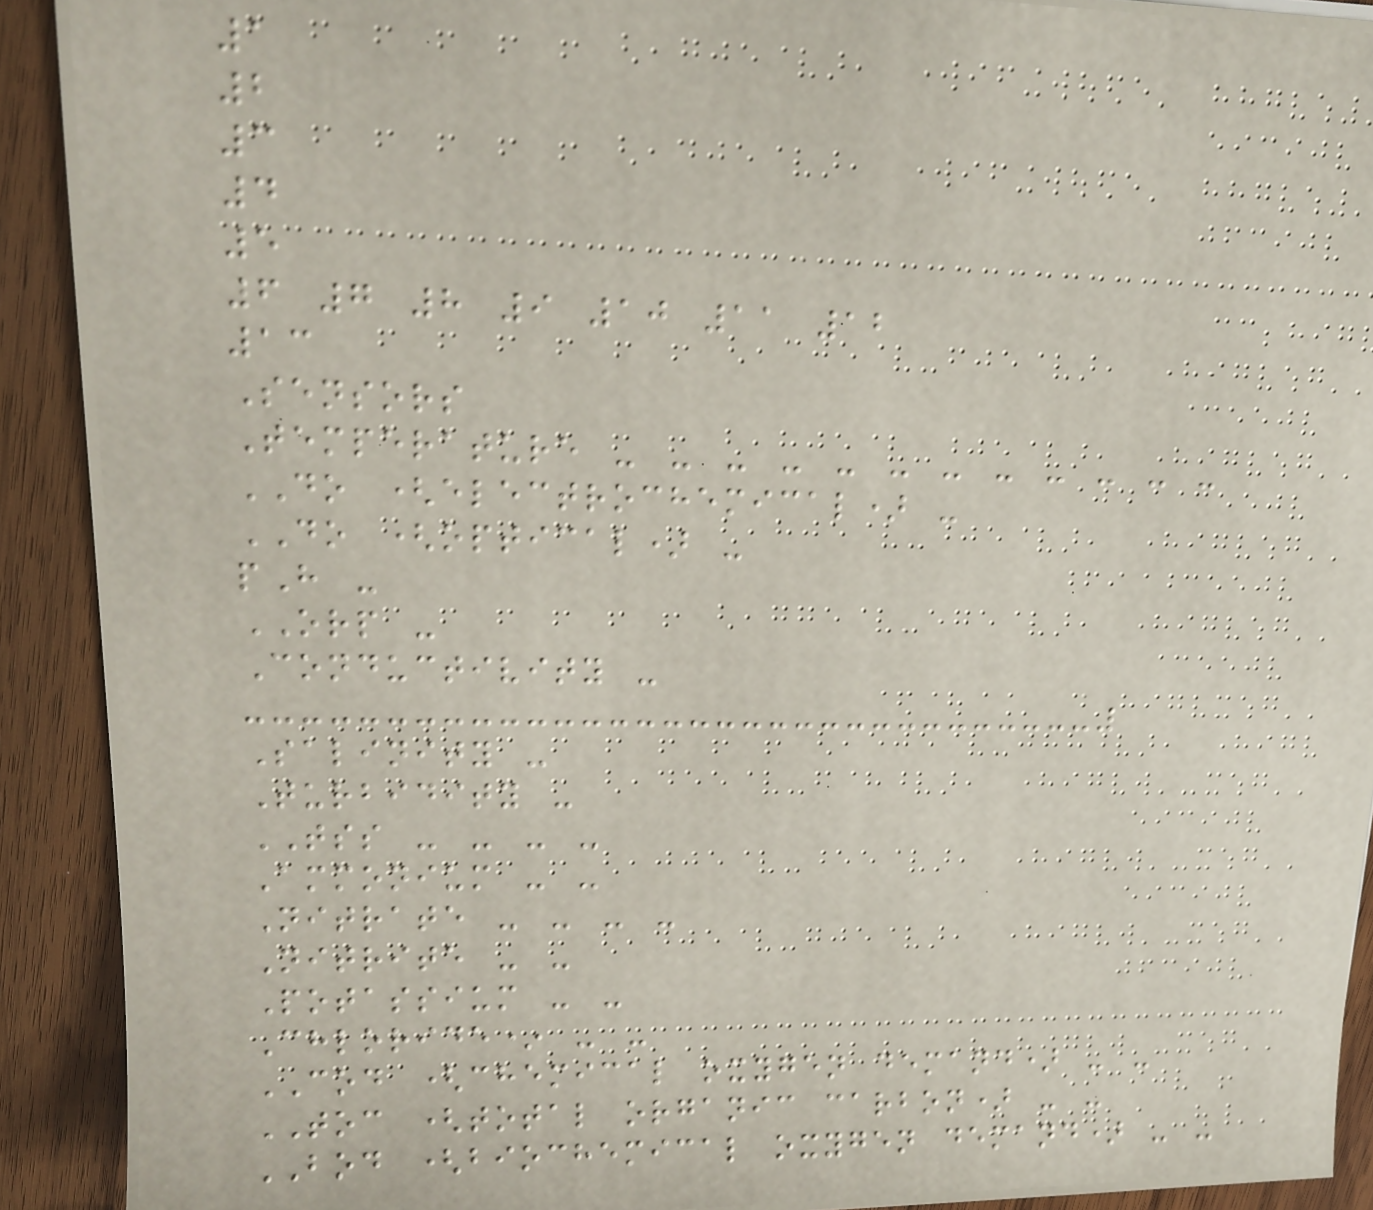1
2
3
4
5
6 7 8 9 10 11 12
13
Sensors
Temperature - - - - - - - - - - - -
DO (electrochemical) -
DO (optical) -
pH -
ORP -
Conductivity -
Salinity -
Turbidity -
TSS - - - -
Ammonium - -
Nitrate - - - -
Nitrite - -
Potassium - -
Chloride* - -
COD (chemical oxygen demand) - -
TOC (total organic carbon) - -
BOD (biochemical oxygen demand) - -
